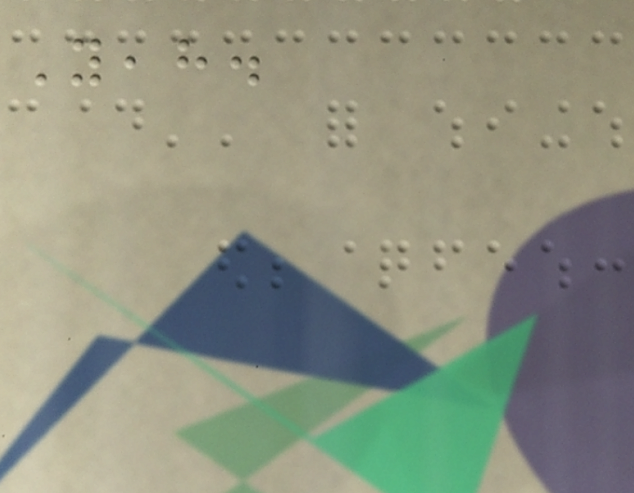Yeah.
